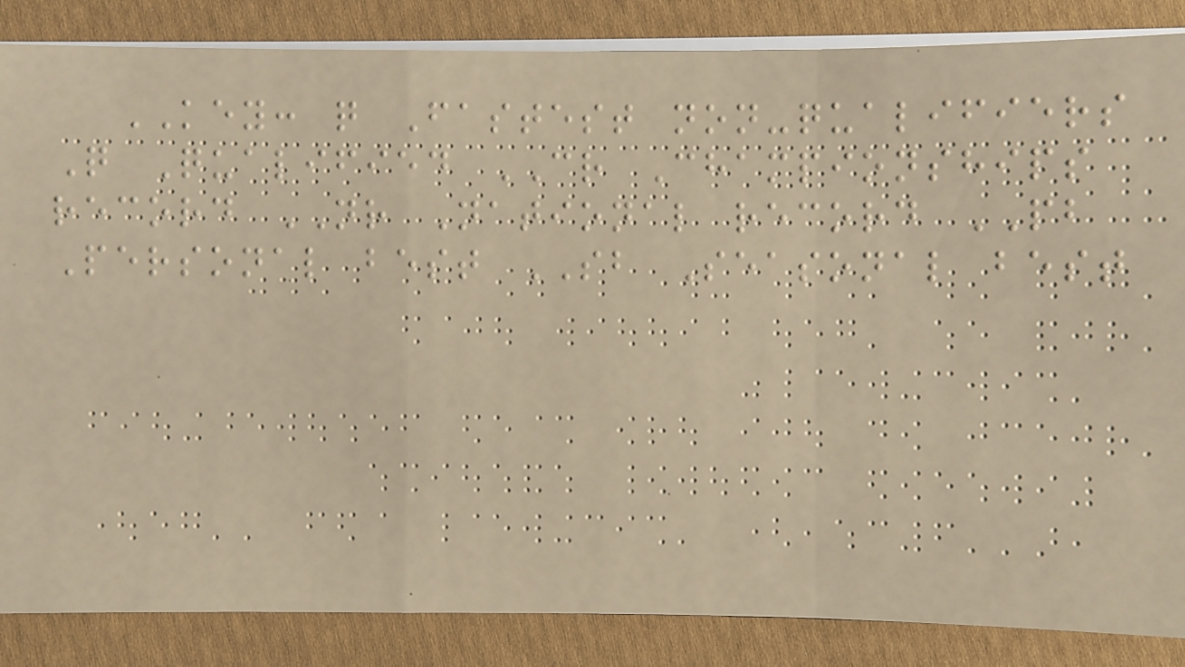KEY: q Fastest non-qualifiers
Q Qualified CR Championships
record NR National record PB
Personal best SB Seasonal best
